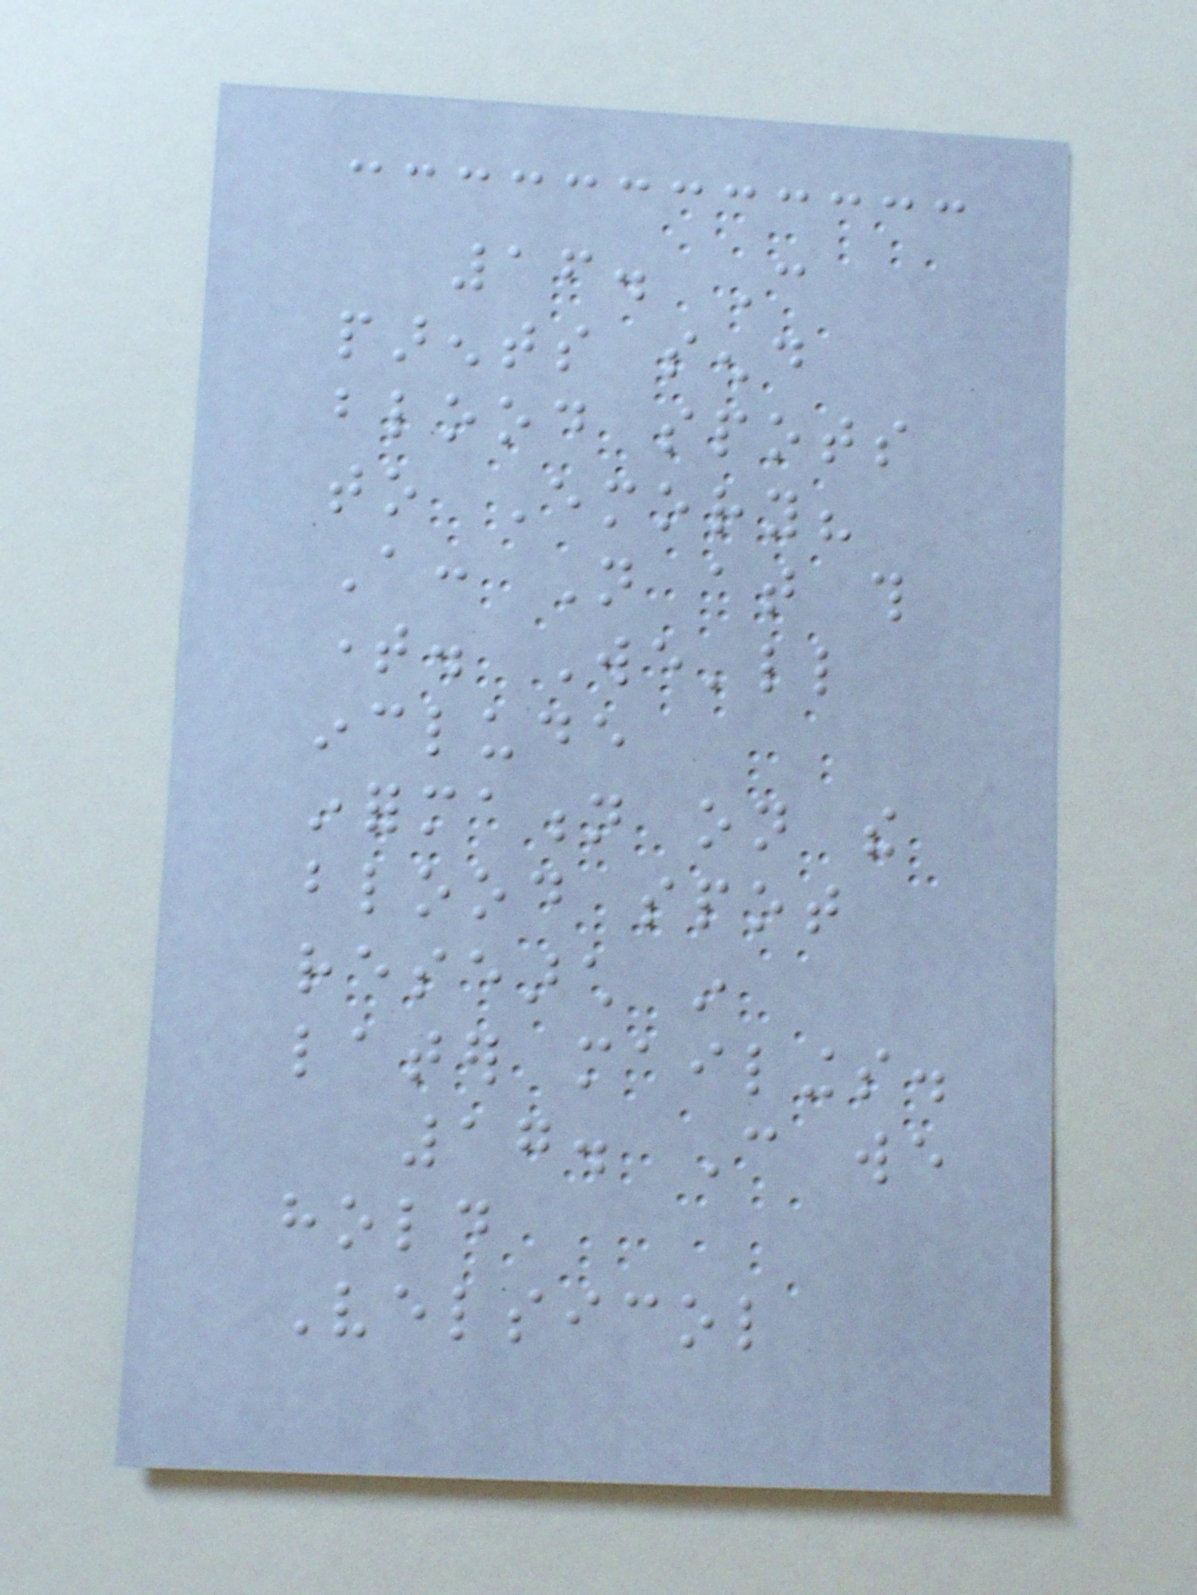16. Can
parents send
blood spots
to Emory?
A: Not at this
time. We'll
include
information on the
blood spot
research in
later mailings.
17. Can we
hold
Velsicol
